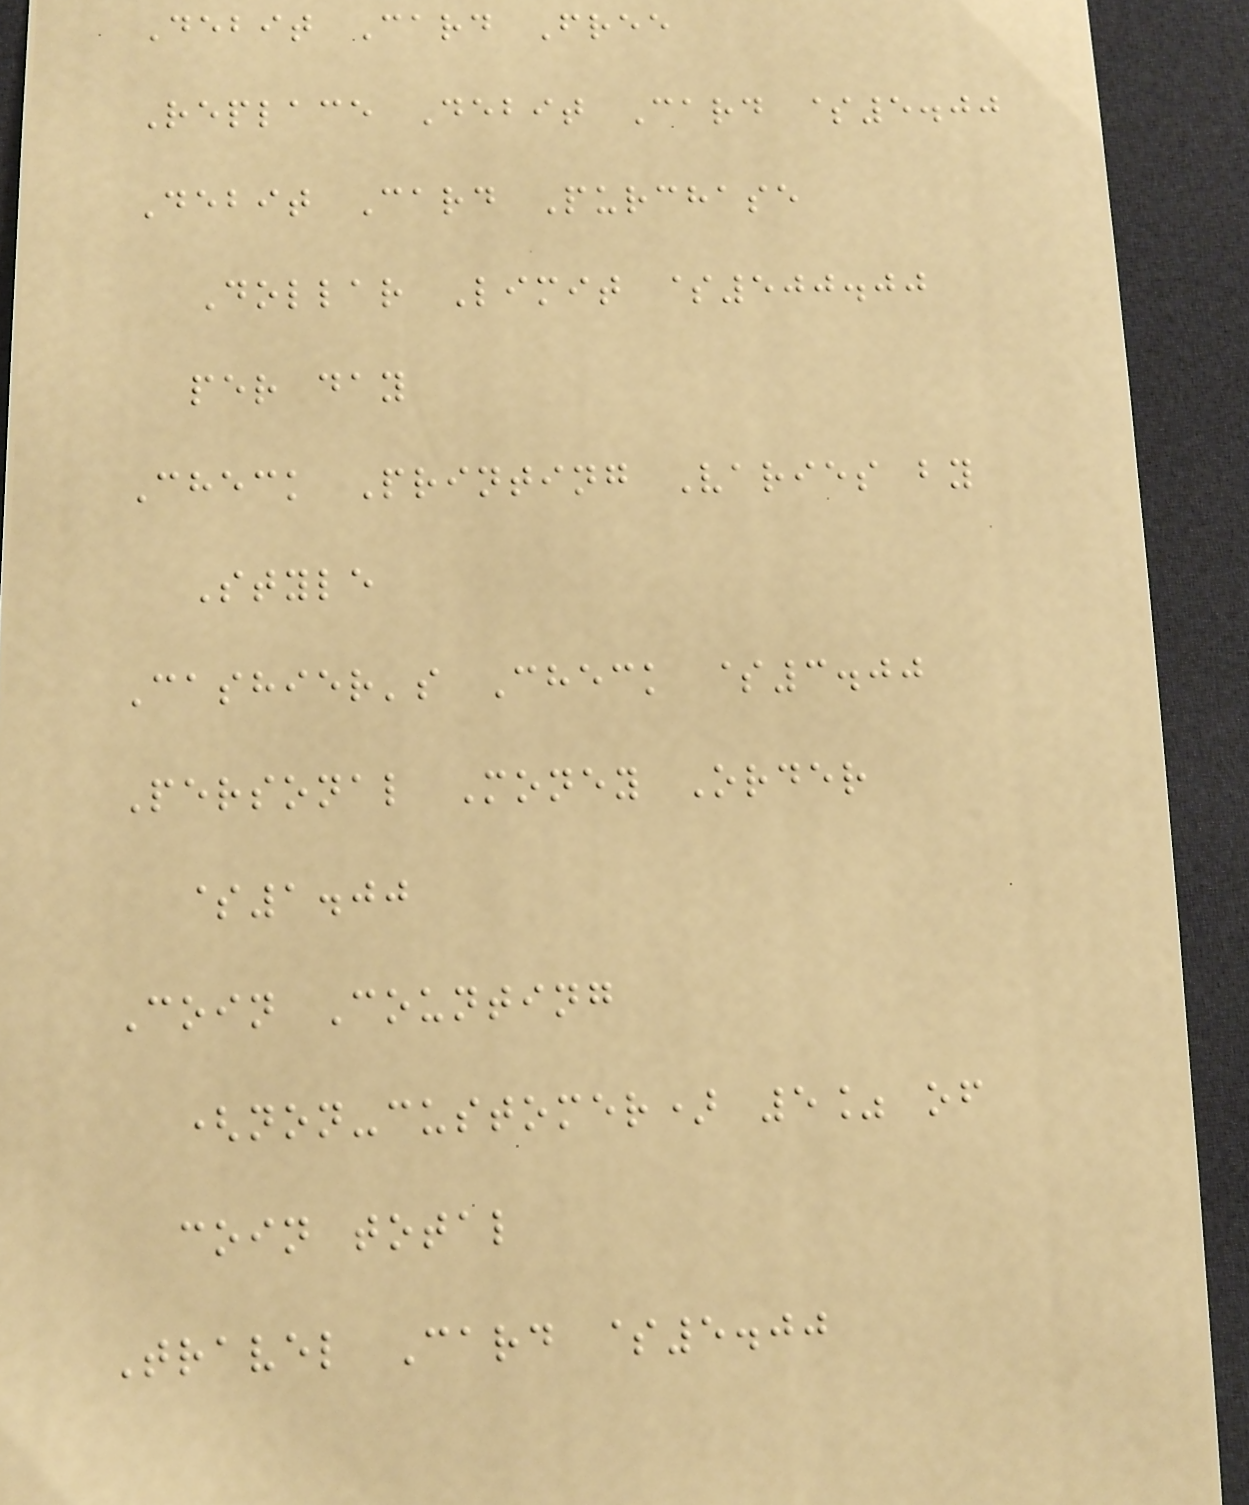Debit Card Free
Replace Debit Card $5.00
Debit Card Purchase
Dollar Limit $500.00
per day
Check Printing Varies by
Style
Cashier's Check $3.00
Personal Money Order
$1.00
Coin Counting
(non-customer) 5% of
coin total
Travel Card $5.00
